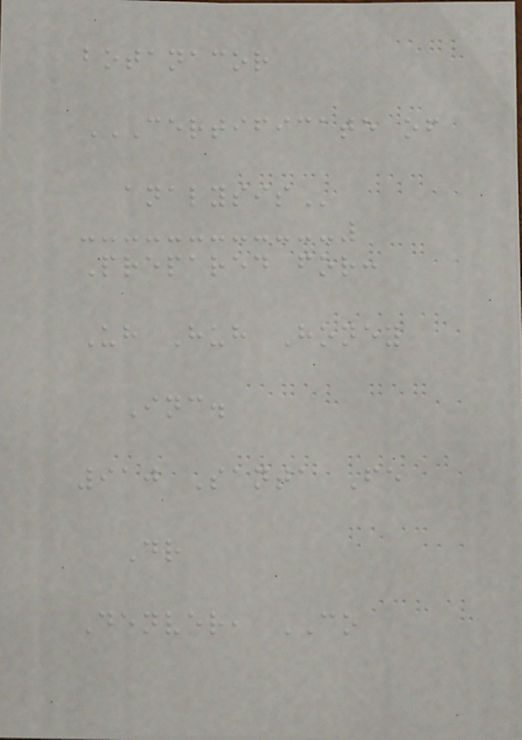botanacor
CERTIFICATE OF
ANALYSIS
Prepared for:
Uh Huh Honey
Inc.
910 Santa Fe
Dr
Denver, CO
